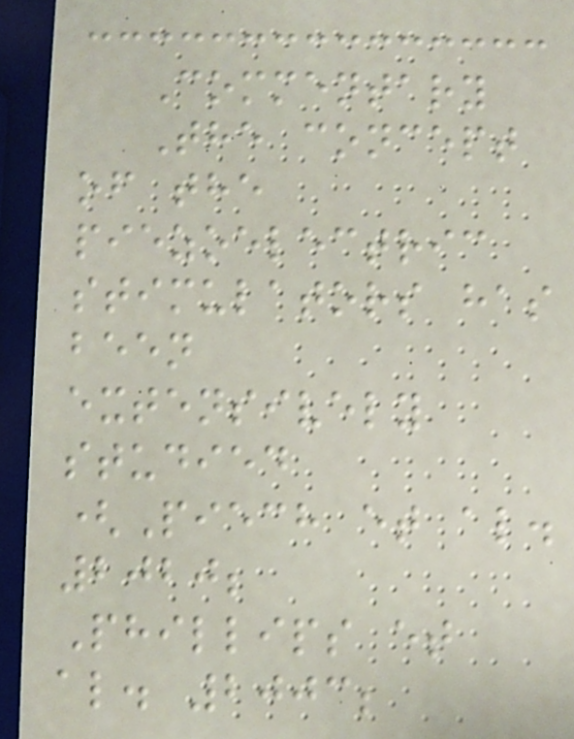Commentary
The concept
of the
piezoelectric
stimulators has
been
extensively
studied
(Piech et al.
2020;
Phillips et
al. 2003;
